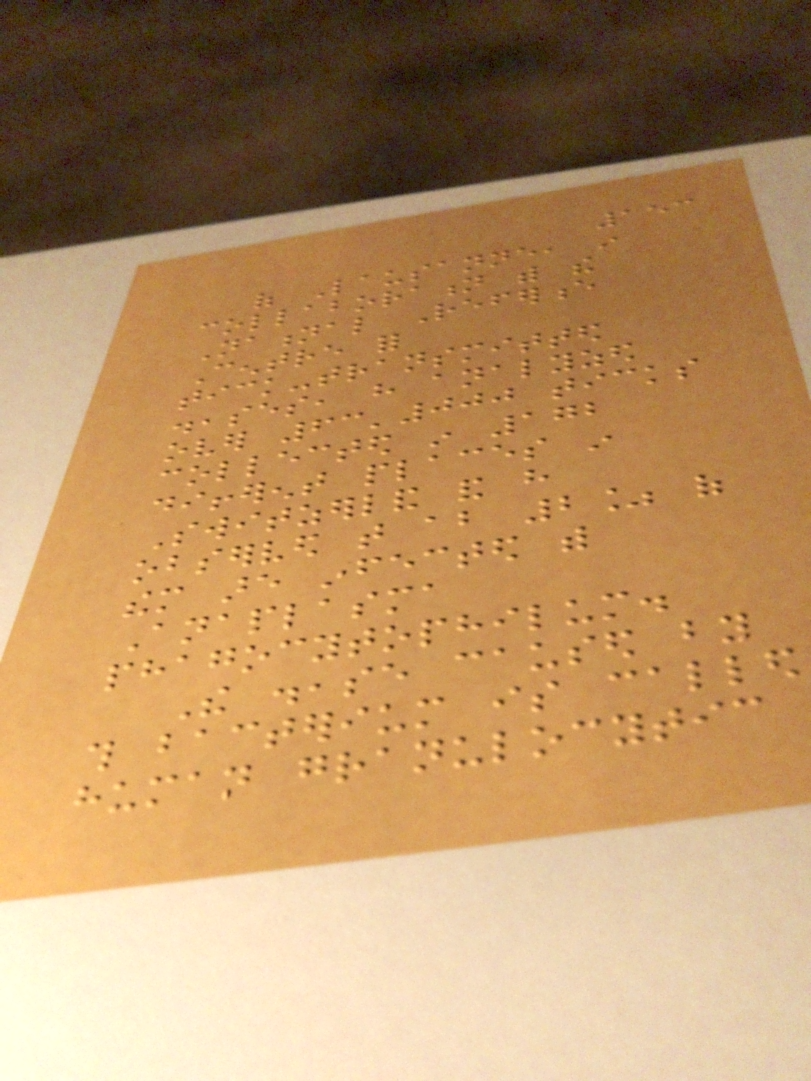153
of Lausanne, in
collaboration with the
National Reference
Centre for
tick-transmitted
diseases, have analyzed
over 63'000 ticks
collected in 172
different places in
Switzerland and have
observed that about 2% of
them are infected with
Anaplasma
phagocytophilum.
The disease caused by
this bacterium is called
human granulocytic
